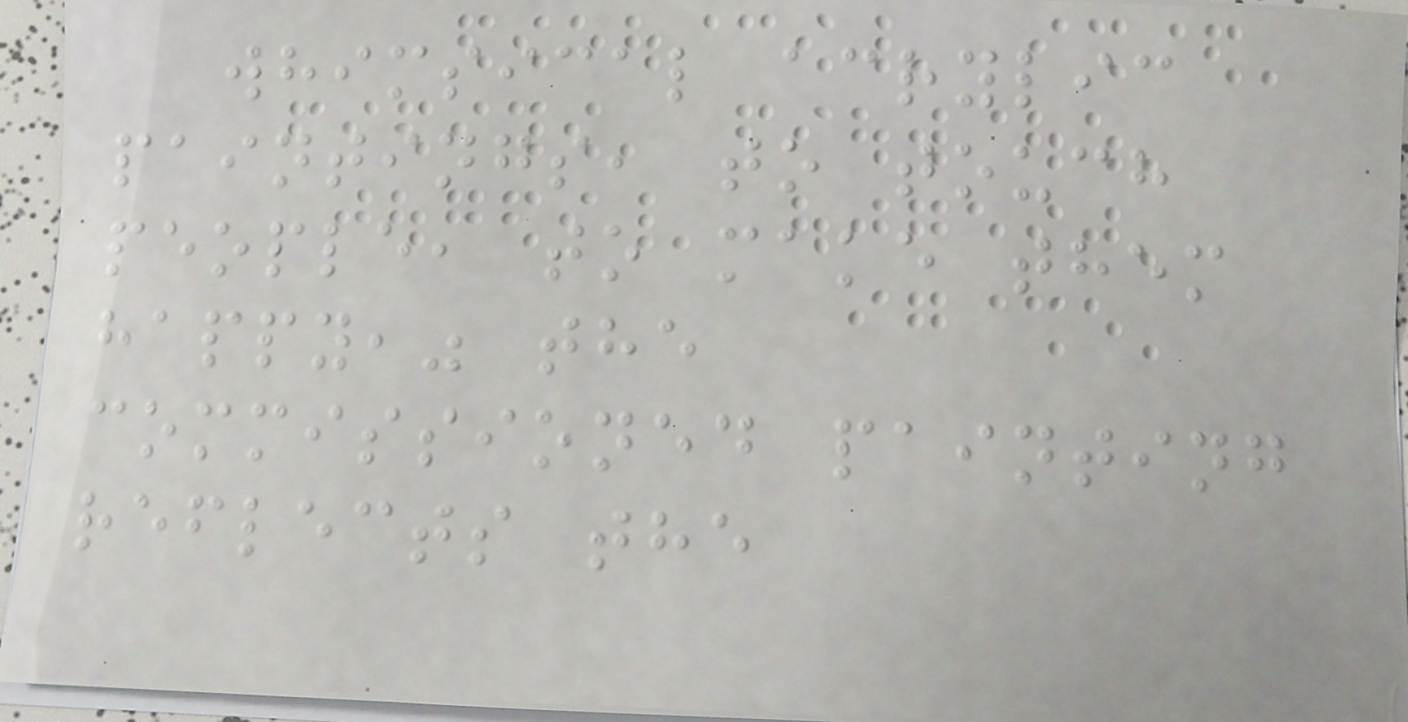whimsical acrylic
paintings, to touch
people, to make them
happy," the
commissioned painting
reflects the
